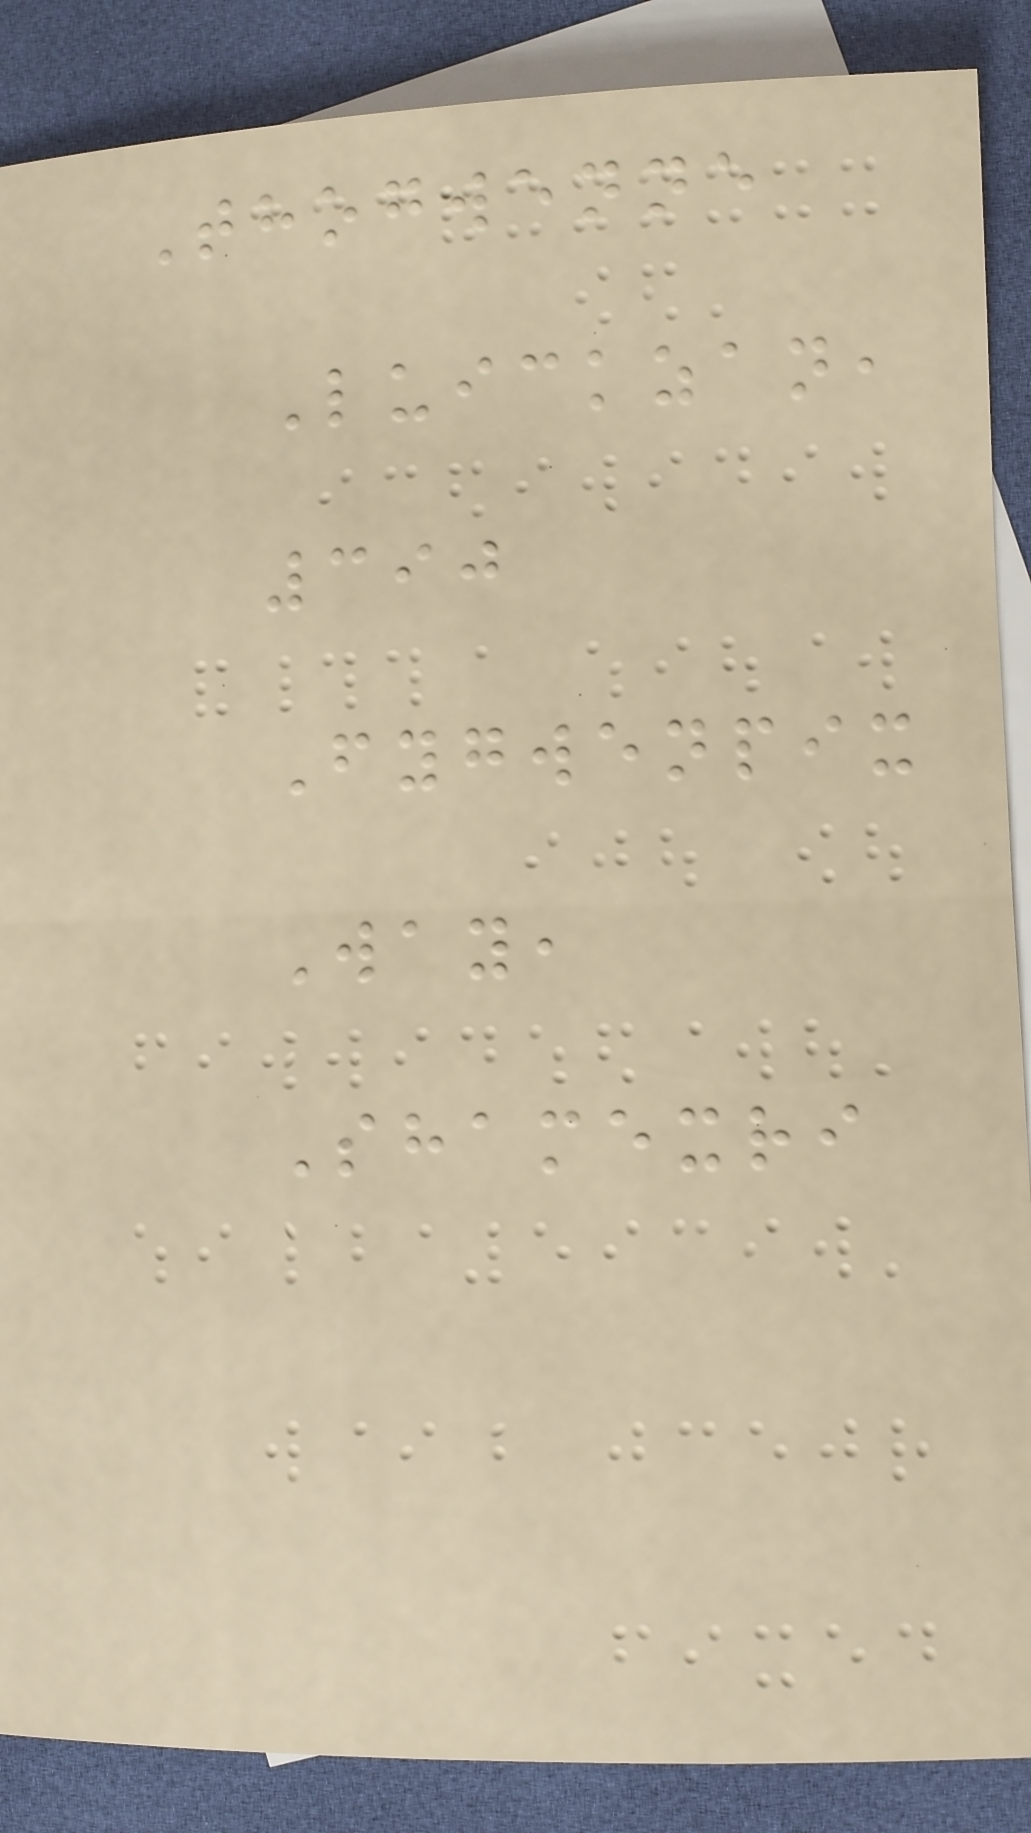Thogwenne
Luickzan,
390
Fygwenpix
Way,
Shamexri
